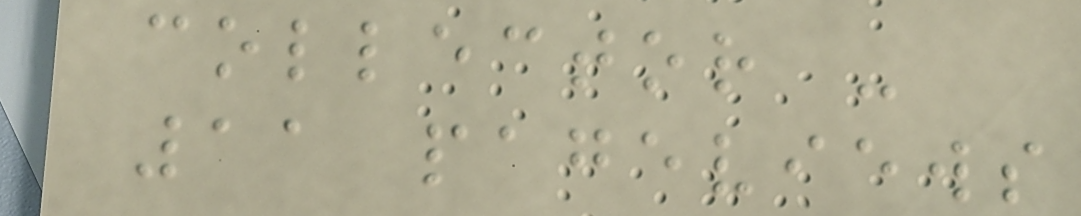collector -
11 pageviews
